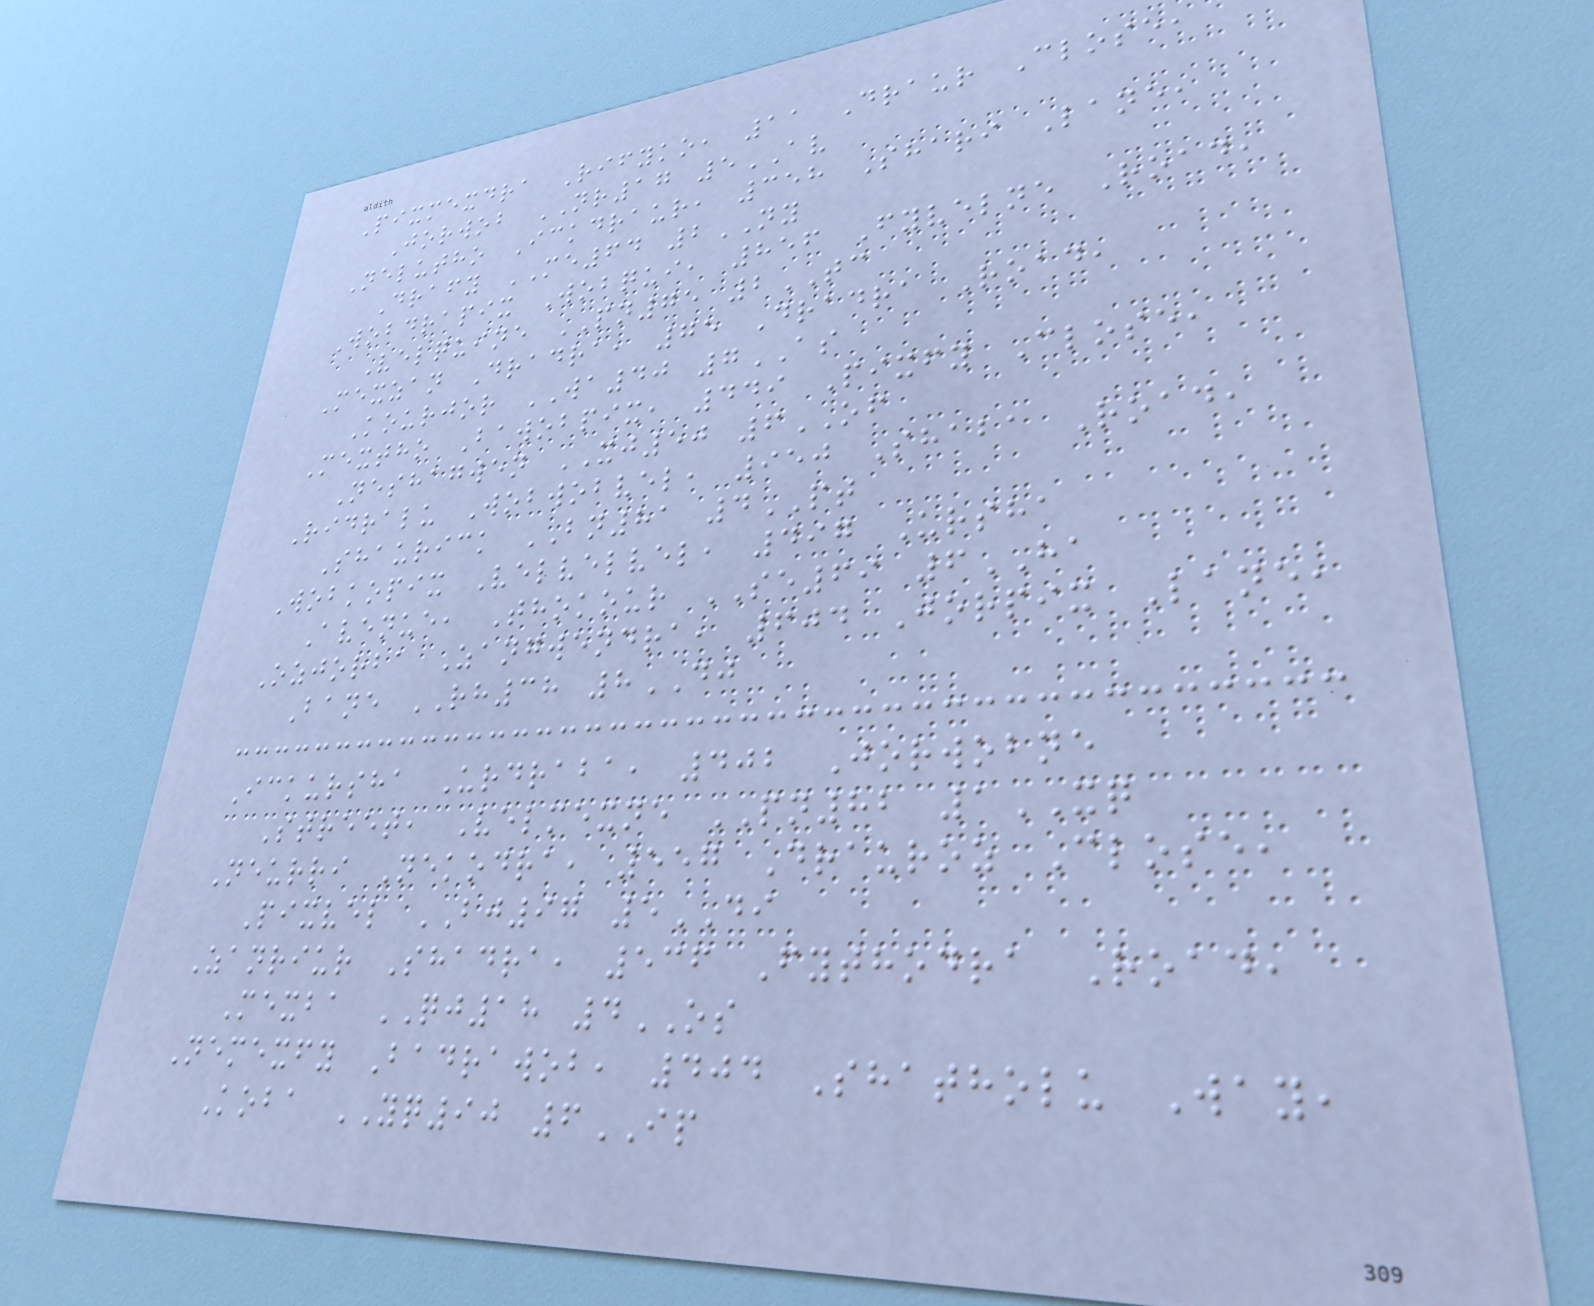Pixmexdra Rifyko, 11 Draur Close,
Jorwob NR17 5AV
Nelutho Ickdraur, 358 Shari Lane,
Drafy ME64 2NY
Wobdrapix Wobqui, 856 Fyvelne Road,
Velquine PN75 2TC
Mexzan Dradra, 75 Dradra Road,
Kourjor WA40 7AS
Mextho Bawobpix, 449 Pixfy Close,
Neshagwen XJ50 6OF
Ridralu Wobwobvel, 950 Shaba Road,
Shaurick BN81 4PT
Wobkopix Velvelvel, 497 Ursha
Avenue, Thokour SE69 6HA
Ozjorba Zangwendra, 604 Jorpix Lane,
Bane RH38 8DJ
Ickursha Urdraba, 402 Jorwobne
Street, Velmexne PN82 1XQ
Neurri Nekodra, 557 Drauroz Close,
Pixvel BJ97 5DI
Zanriur Shadra, 536 Fythodra Road,
Mexba QJ18 4OS
Nemexfy Badrawob, 404 Shatholu Way,
Koba YQ90 6IP
